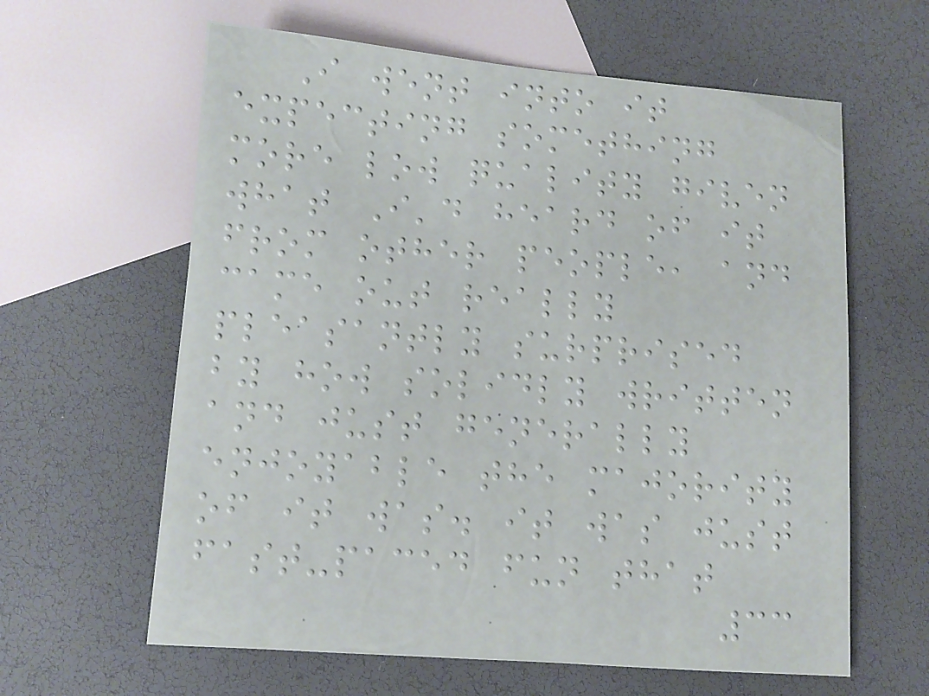I went into it
expecting something
more low quality given
what I'd heard of it
from other people, and
came out really
pleasantly surprised
by how solidly written
and just generally
enjoyable the majority
of it was. it was just
fast-paced fun that
33
